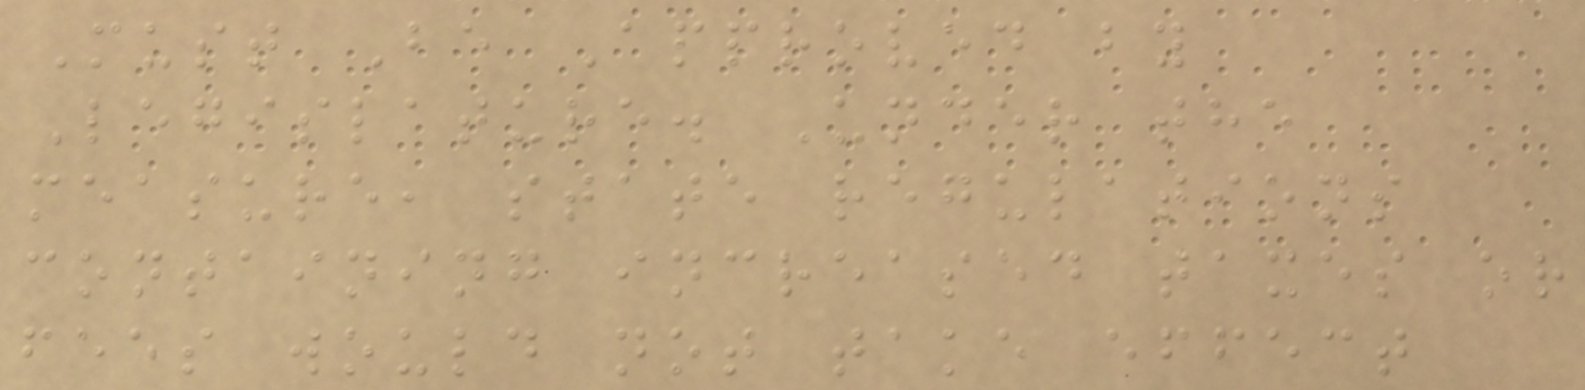Must Be Approved by
Legislature. Under the
measure, state regulations
containing increased taxes or
fees would not take effect
